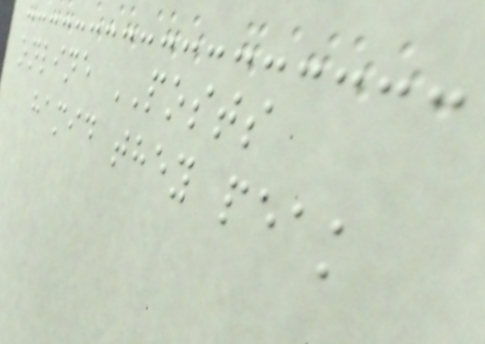online POSTS
hamid they peak
